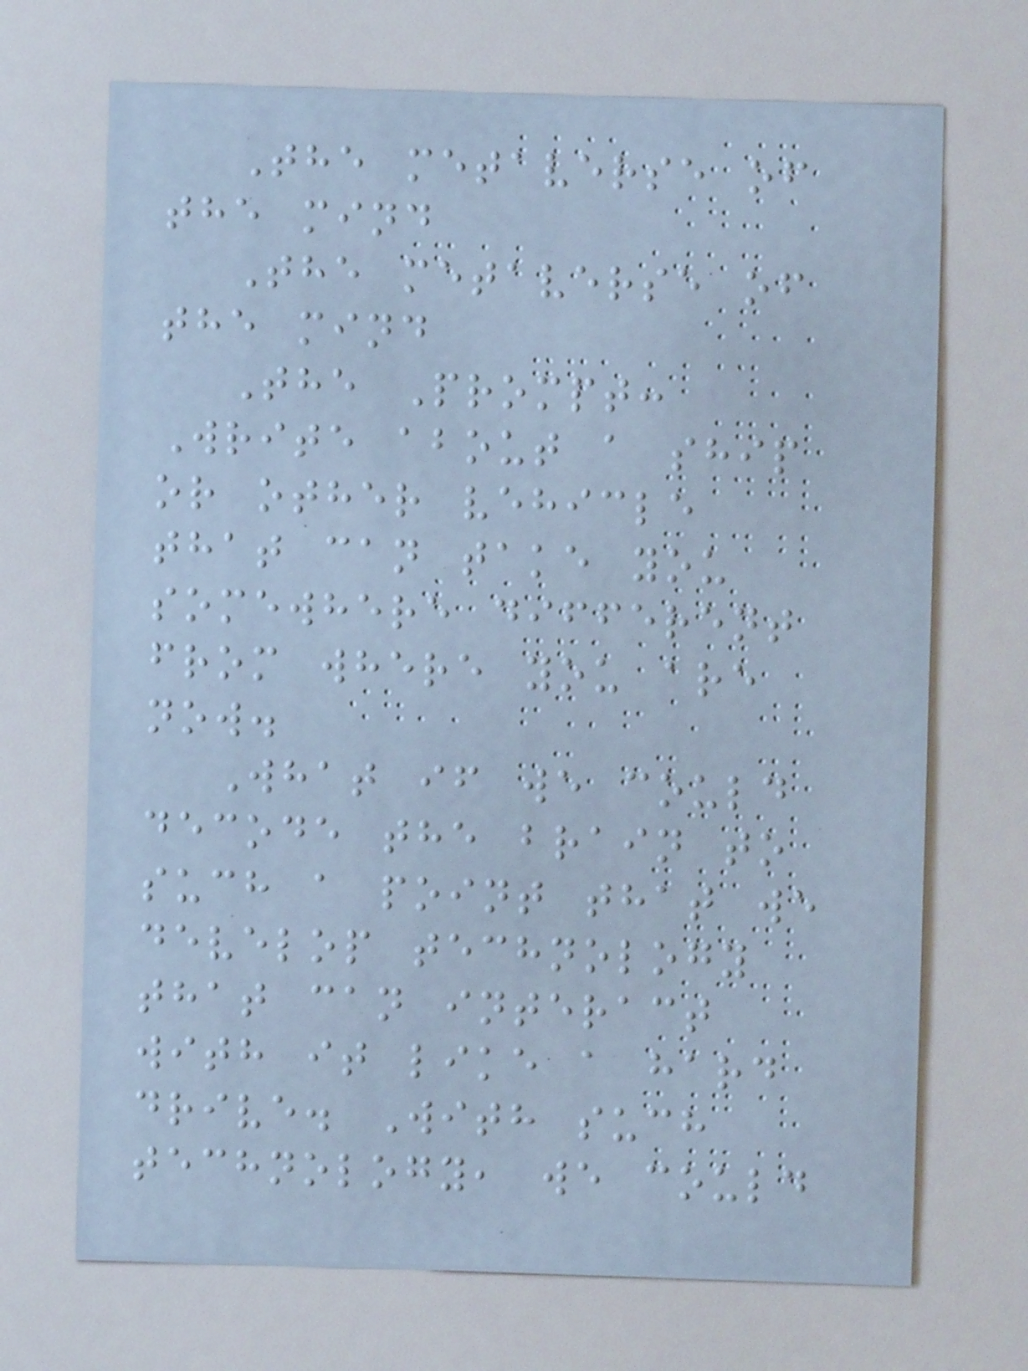The metaverse of
the mind
The metaverse of
the mind
The Prompt:
Write about a ship
or other vehicle
that can take you
somewhere different
from where you are
now.
What if we could
decode the brain to
such a point that we
develop technology
that can interact
with it like a hard
drive. With such
technology, we could
